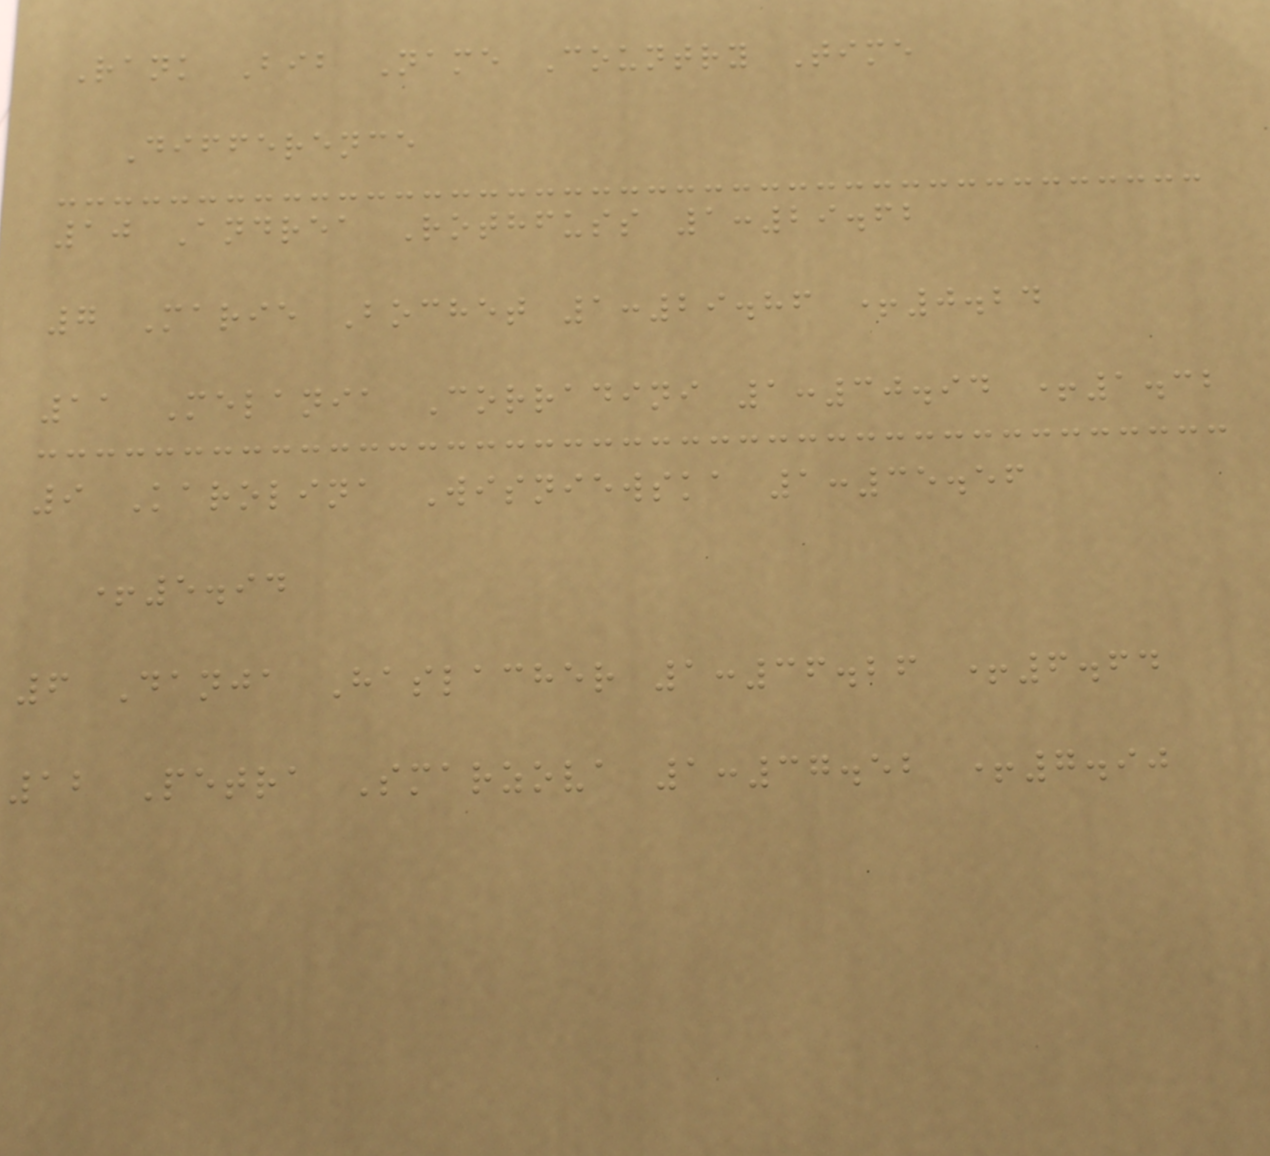Rank Bib Name Country Time
Difference
10 Andrea Rothfuss 1:29.62
7 Marie Bochet 1:29.86 +0.24
11 Melania Corradini 1:30.94 +1.32
9 Karolina Wisniewska 1:35.56
+5.94
6 Danja Haslacher 1:36.26 +6.64
12 Petra Smarzova 1:37.52 +7.90
